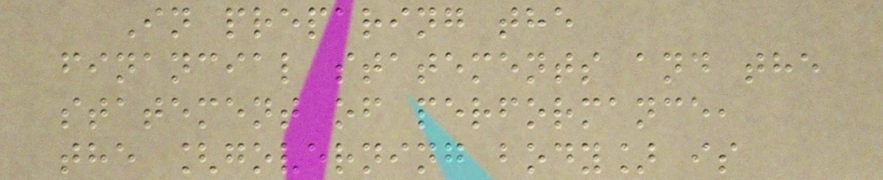In preparing the
financial statements and the
statement of performance,
the [governing body] is
